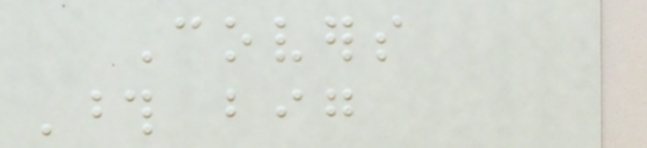Covers
Those big
